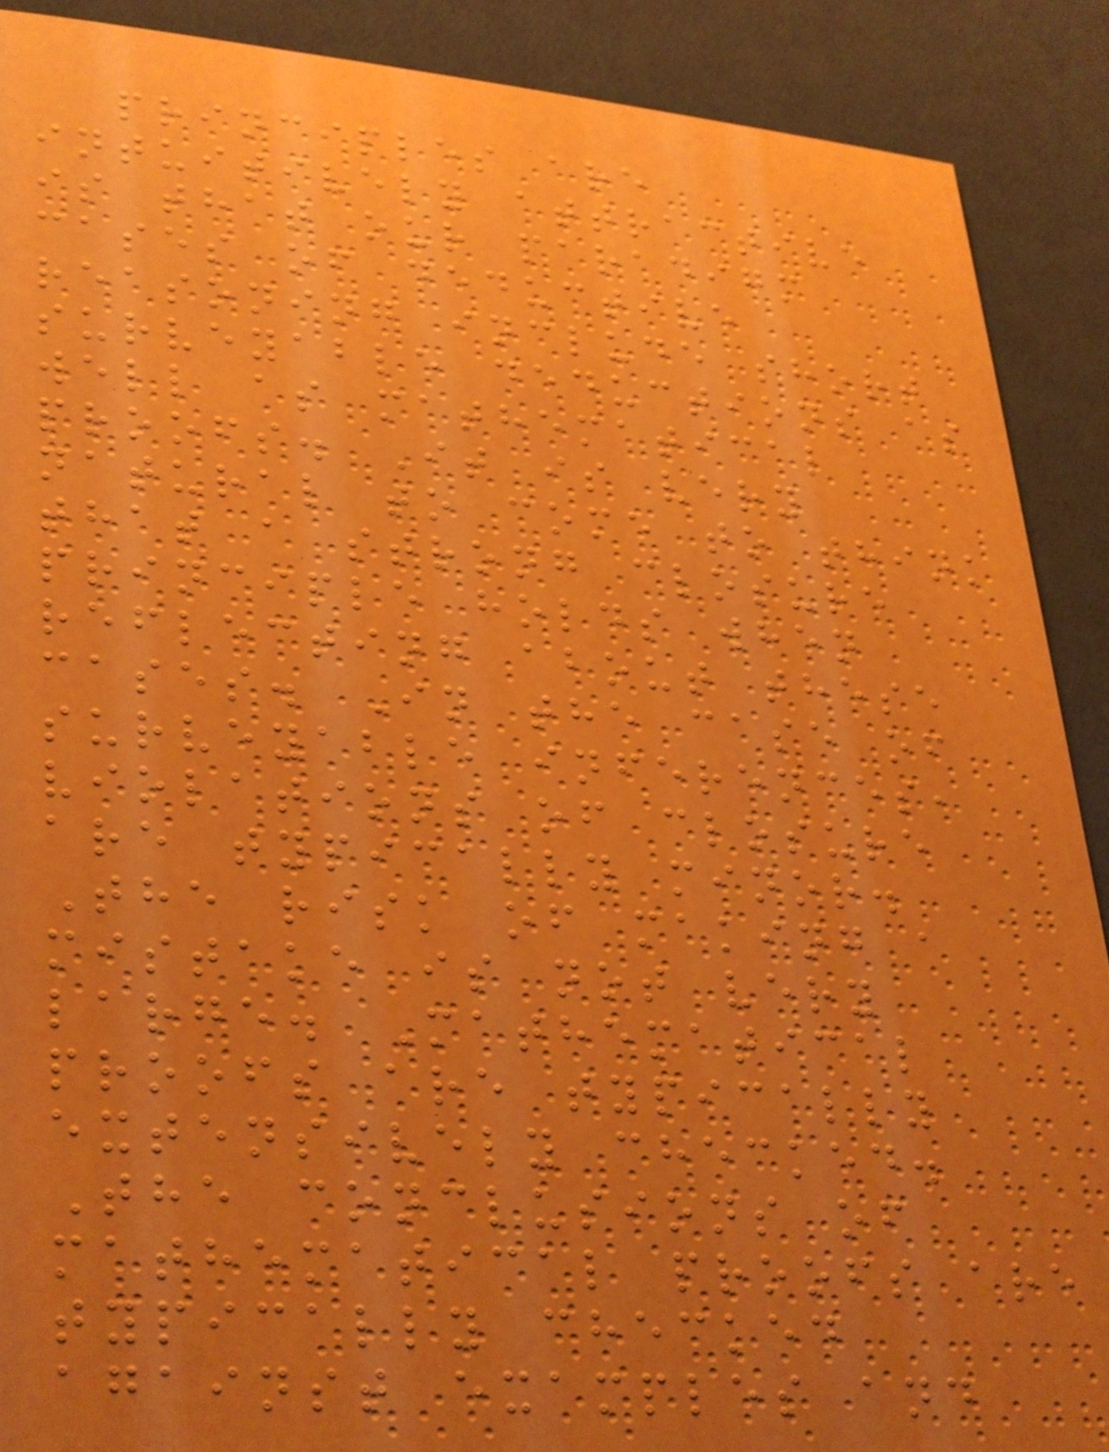principles are
intuitively attractive
is that our paradigm
cases of deductive
reasoning include short
surveyable deductions as
well as mathematical
proofs. It is very
natural to come to think
that a strong closure
principle holds when
reflecting about these
cases. In the case of
surveyable inferences,
violations of closure
are typically minor.
The risk of making a
mistake is not very
large. Mathematical
proofs are typically
extensively checked.
The conclusions of
mathematical proofs are
typically checked
against examples and
